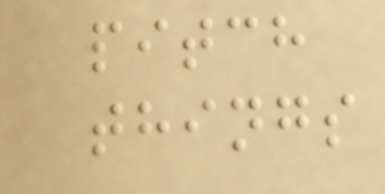pitch
things
